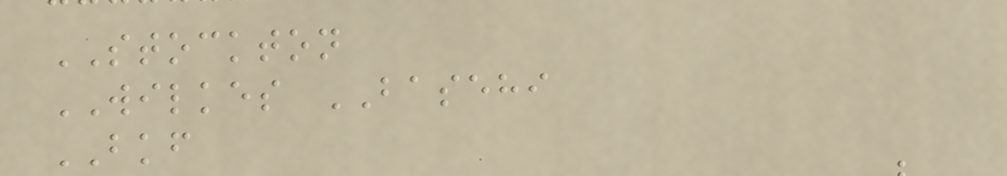STOCKTON
WILKES BASEHI
BKF
